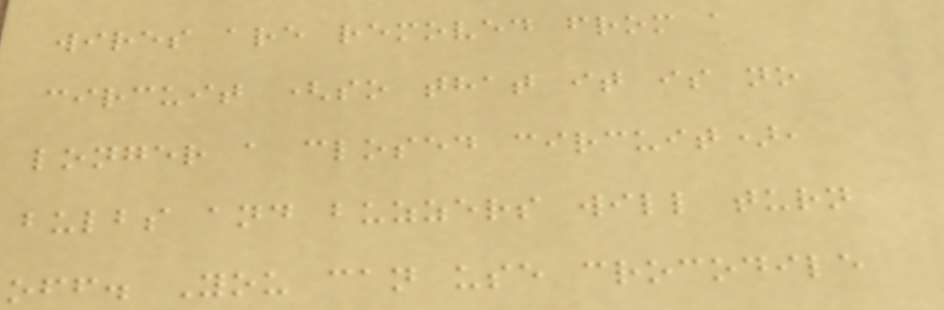wires are removed from a
circuit (so that it is no
longer a closed circuit),
bulbs and buzzers will turn
off. You can use crocodile
